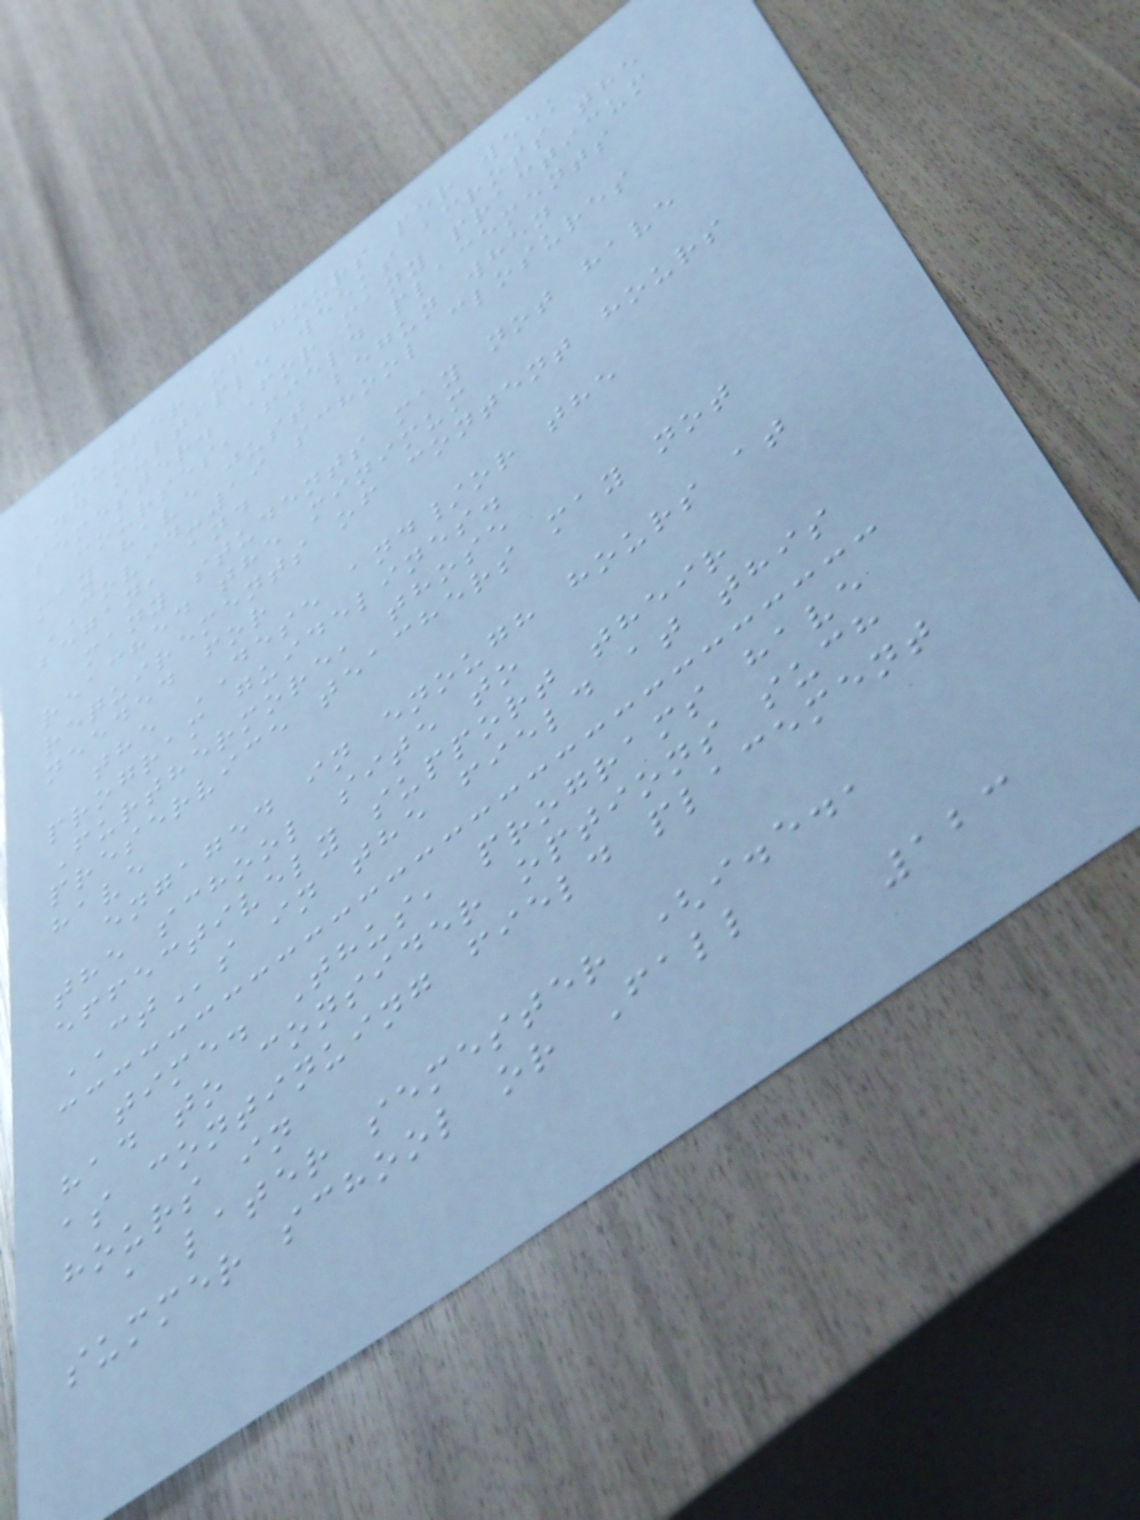number of hours per week
and multiple weeks across the
semester. For many practicum
courses, field placements
may have just begun when
COVID-19 school closures
began, and
many students may not have
reached the minimum
requirements of content hours
needed for
the DESE and/or the
program guidelines.
Furthermore, those
preservice teachers may not
have
engaged in enough hours at
the school site to
effectively support their
CTs in the field at this
time. Thus, programs have
had to consider options such
as continuing field placement
hours in
a later semester (i.e.,
summer school or Fall
123
